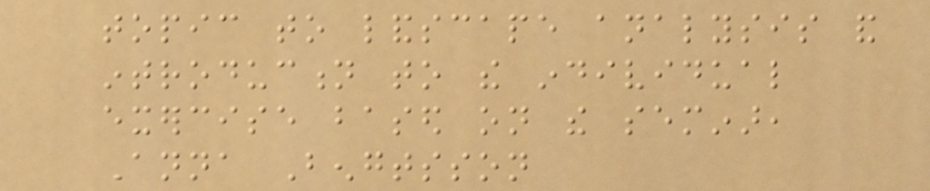topic to landscape analysis and
introduction to the individual
exercise based on the seminar,
Anna Bengtsson
